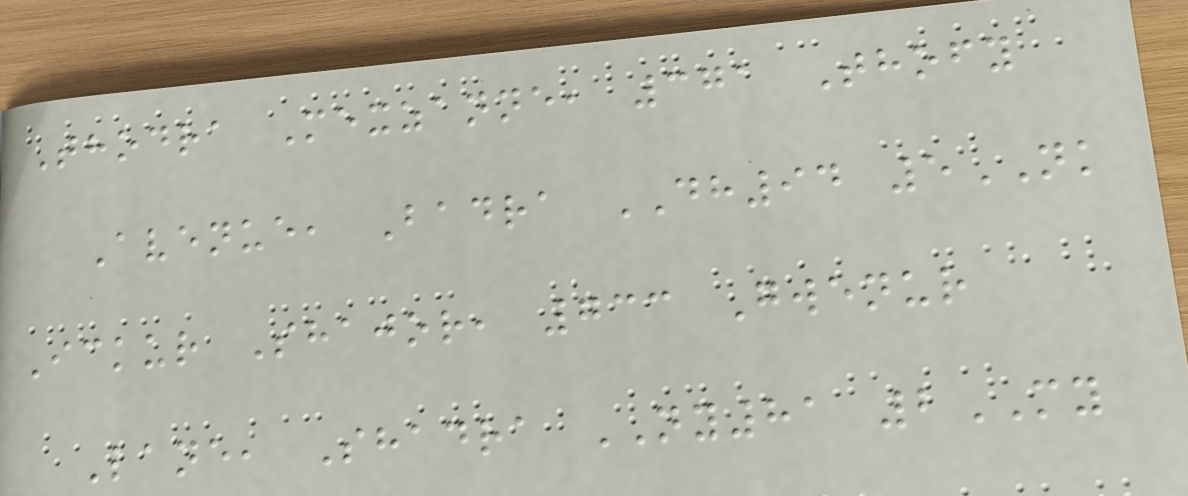Thodra Mexzanne, 371 Thofy
Avenue, Badra DH94 5NK
Ickur Shajor, 733 Gwenur
Lane, Shadra NY81 2MY
